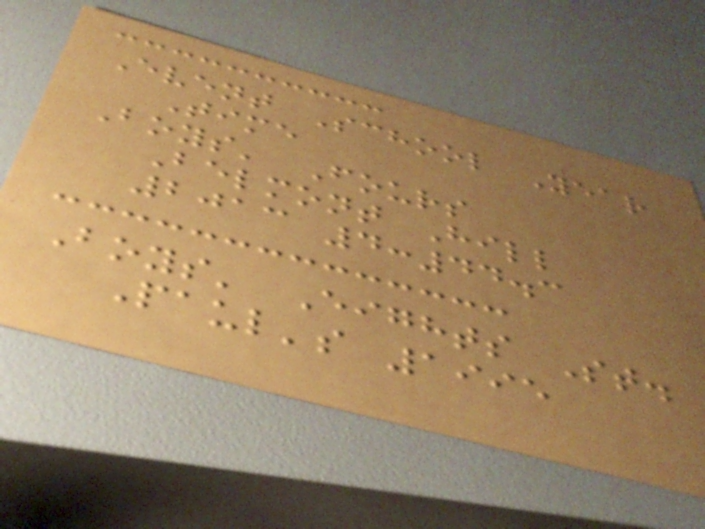Event School Year
Time
Boys' Fours
Belmont Hill
2013 4:44.3
Boys' Eights St.
Paul's 1995
